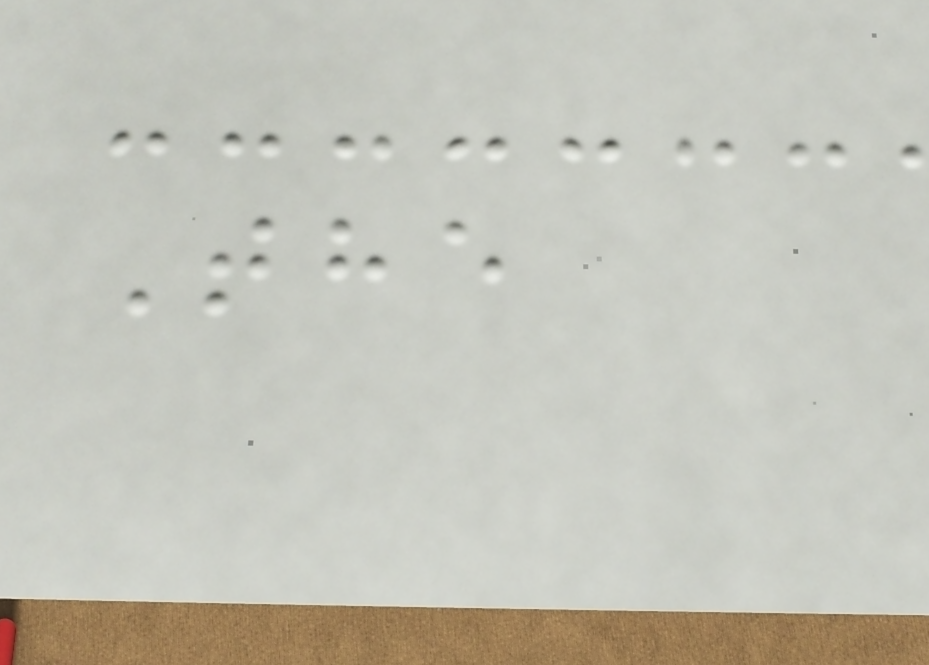The
